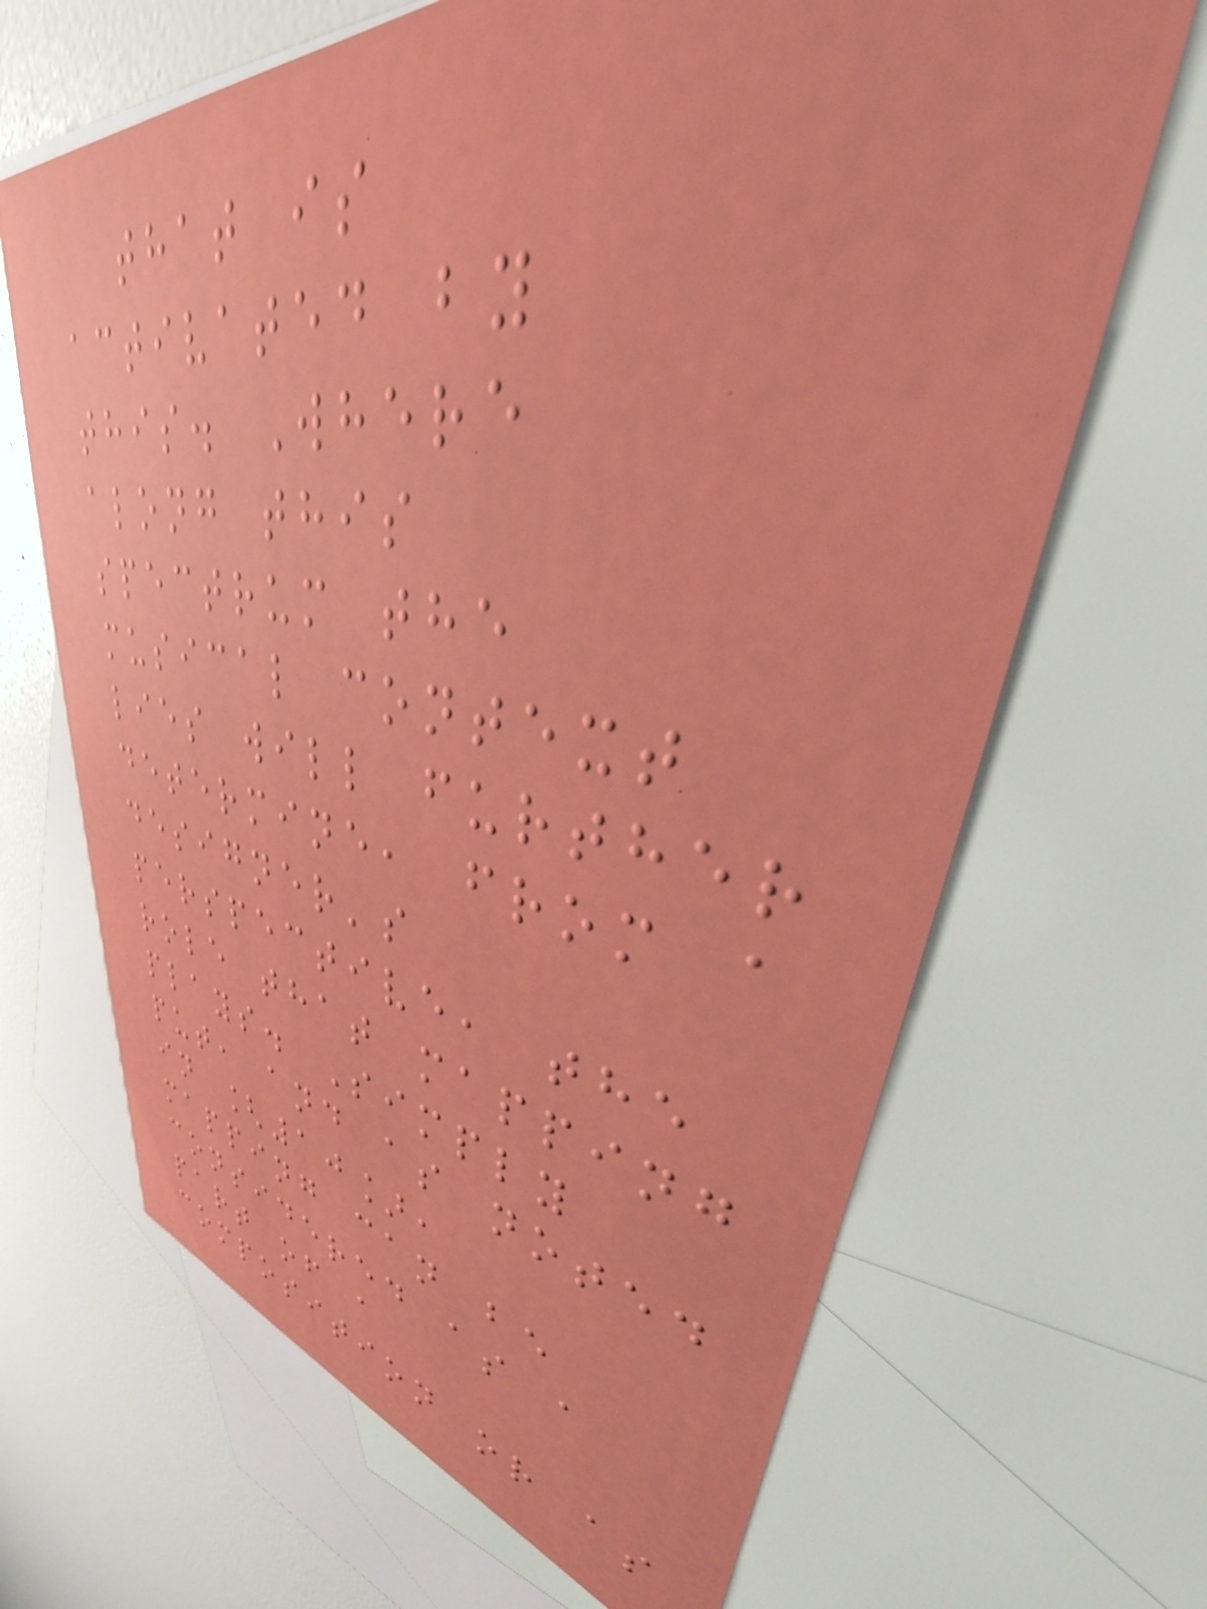that is
activated by
this. Where
along this
spectrum the
musical context
lies will further
determine, from a
designer's
perspective, the
role that mapping
plays. Simply
put, and as noted
in [10],
mapping can be
considered as a
part of a
composition or as
